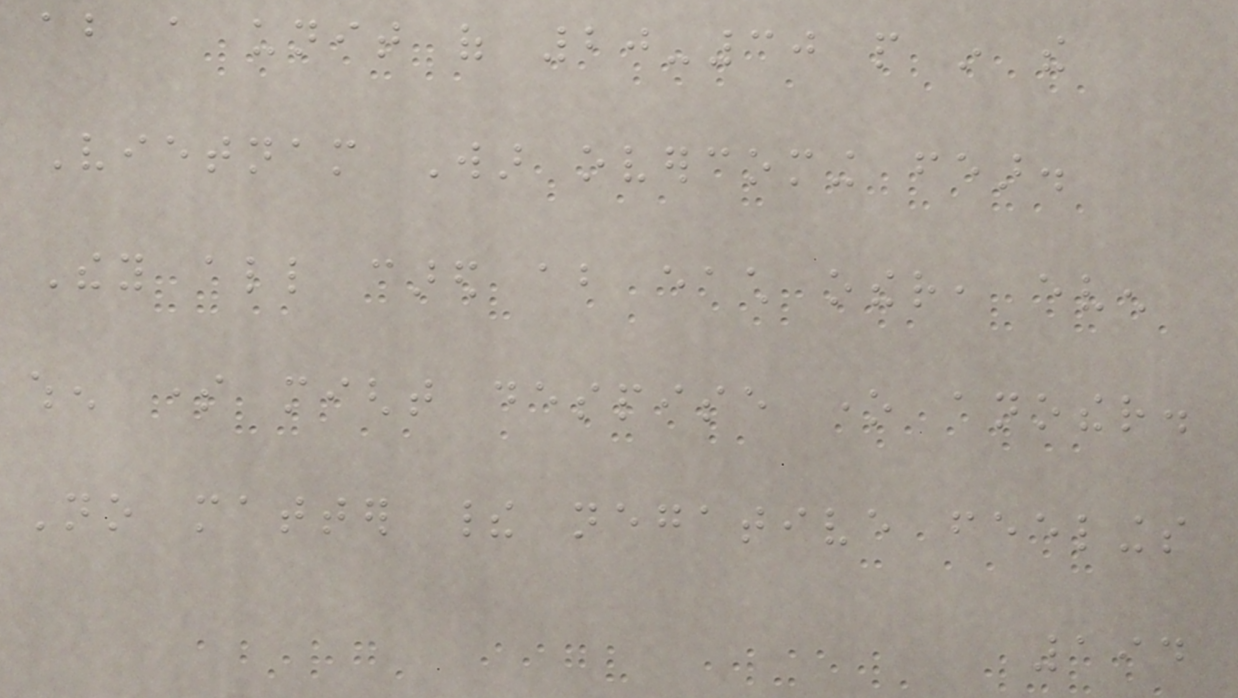about a unit of 20-30 people in the
Vietnam War overcoming fear.
They all cared about each other, even
when some might despise one another.
No matter their negative feelings
194
